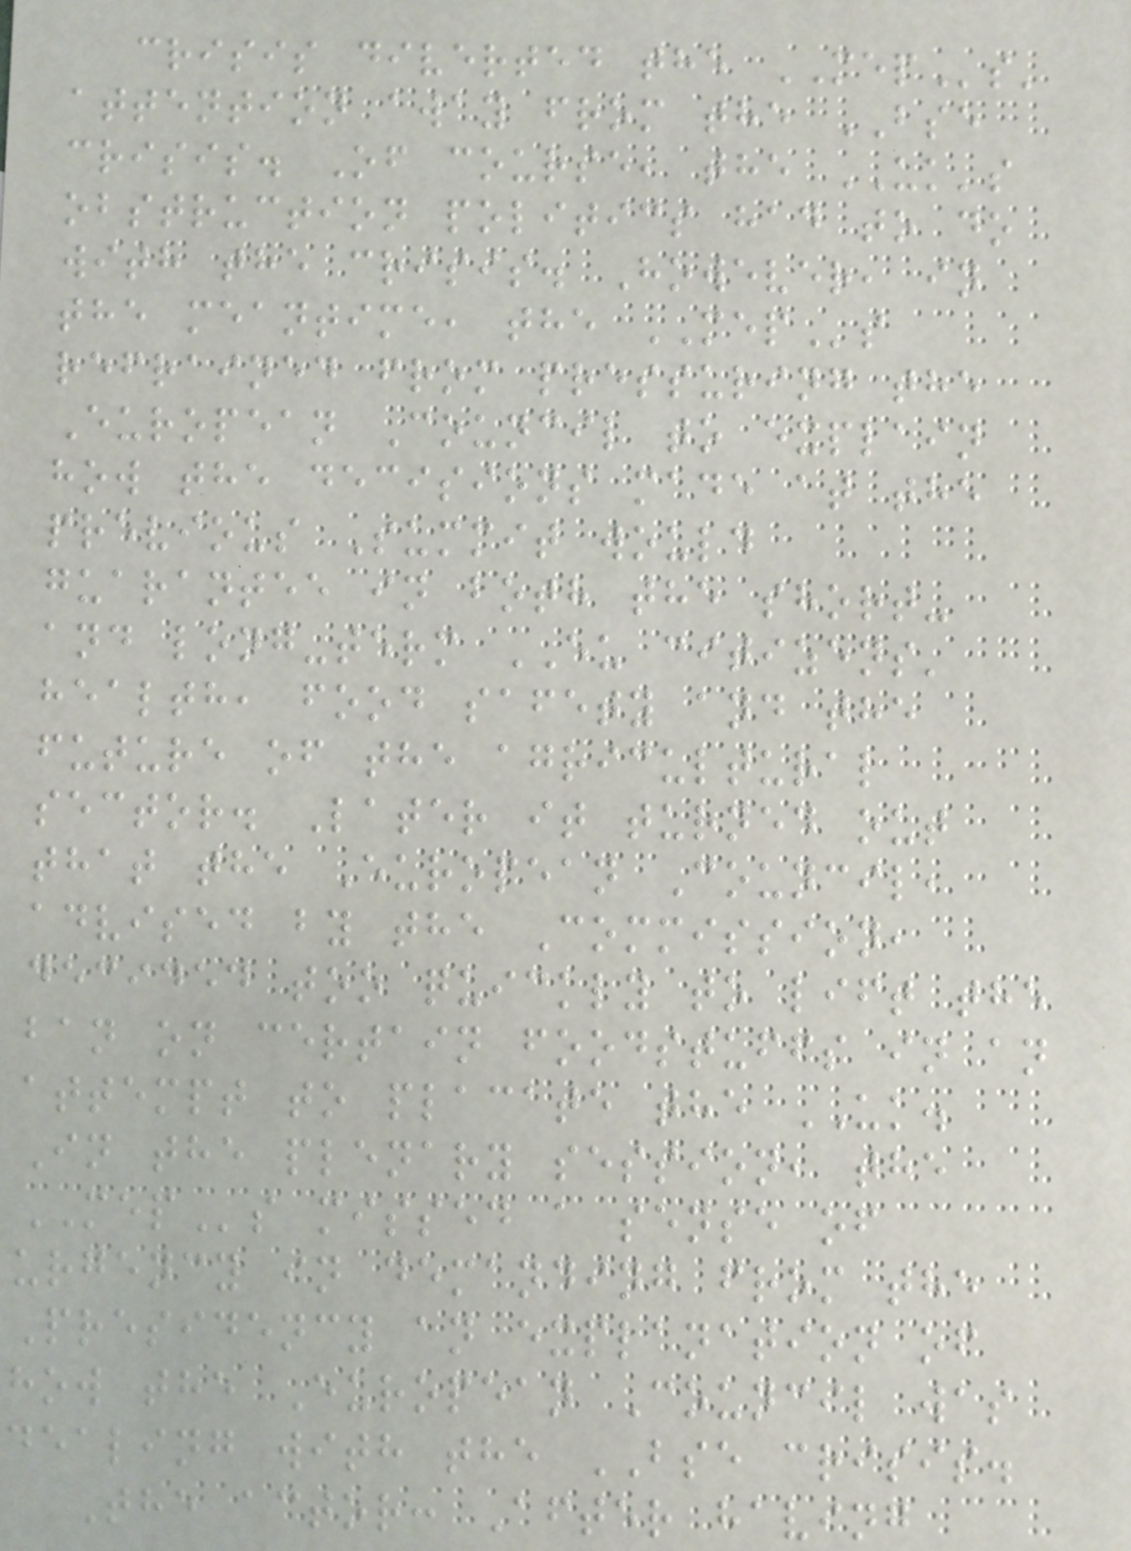crisis diverted the MEPs'
attention away from the BSE
crisis. Of course, the UK's
obstruction politics had to do
with the crisis. However, in
the meantime, the MEPs
refrained from pressuring the
European Council to explain
how the decisions made at the
previous Summit would
guarantee in both the short-
and long-term EU citizens'
health, food safety and the
future of the agricultural
sector. Later it turned out
that the European Council,
advised by the Commission,
decided too quickly to lift the
ban on certain foodstuffs in an
attempt to placate the UK.
In the plenary session, the
MEPs missed a sense of
urgency in demanding from the
Presidency an explanation of
how the European Council was
dealing with the BSE crisis.
The actor: After having
